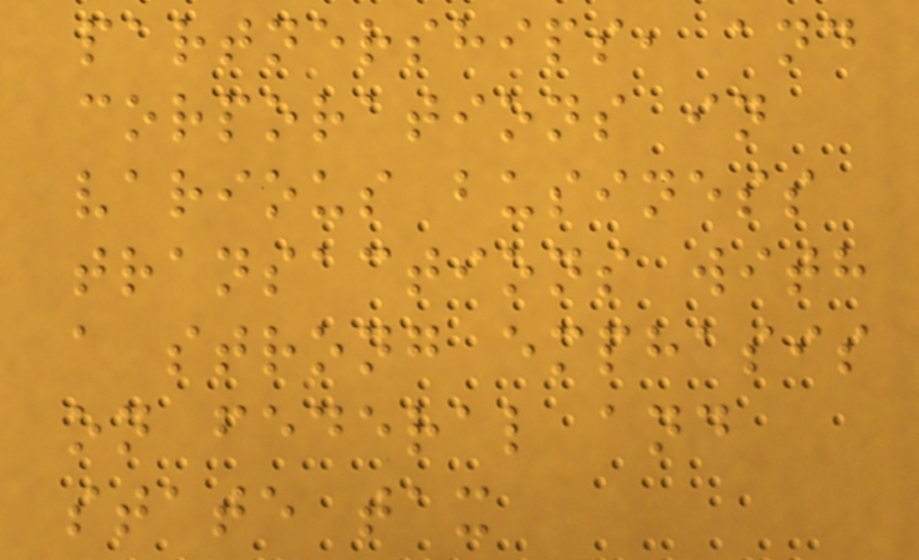partnerships, and
corporations in
various business
transactions with
a strong emphasis
on federal and
state tax
